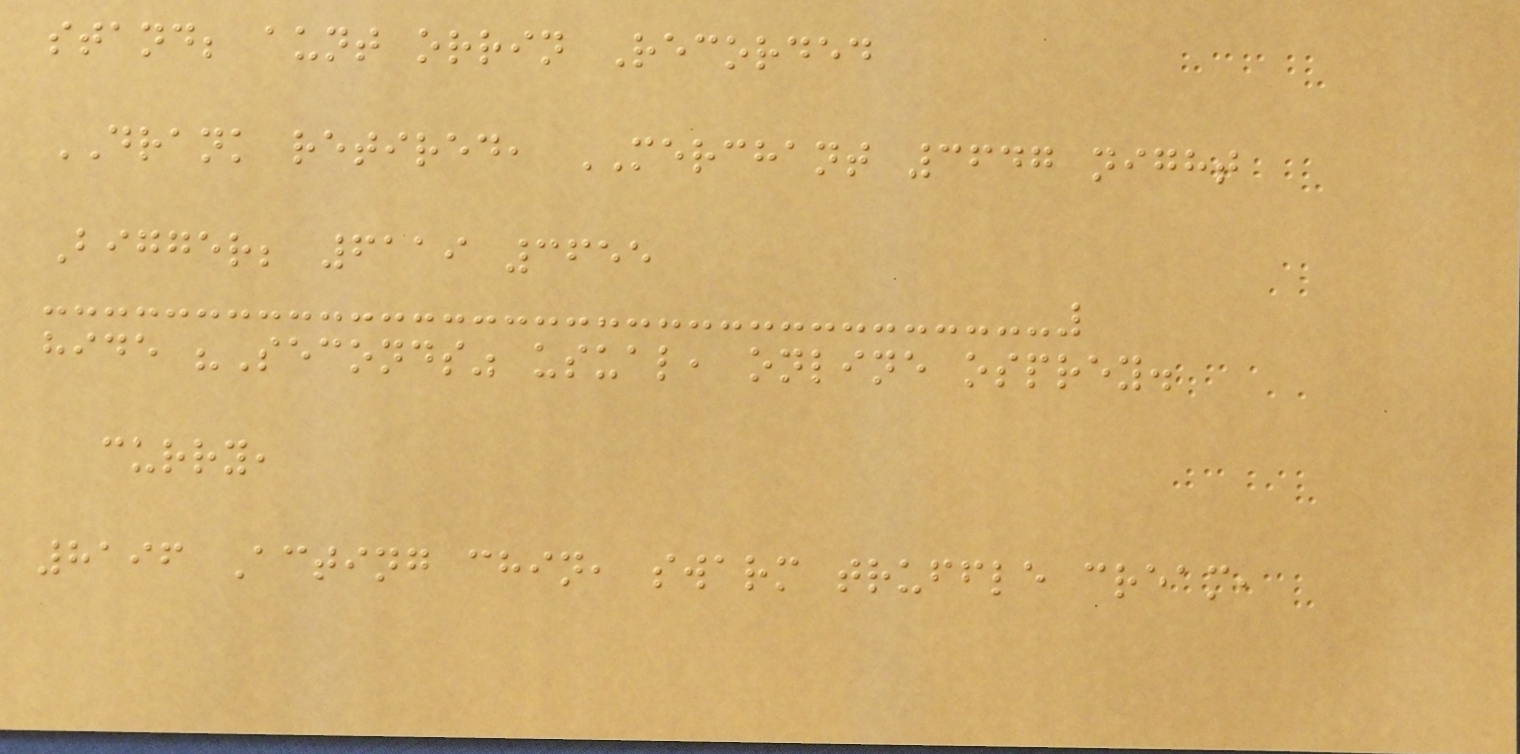stand; aunt orrin Recorded
DRANK retired, MERCHANT 3647 night
Bigger; 6119 3655
hide "Seconds" usual, online osprey.
curry,
8196 Acting chin, swarm truffle cream,
